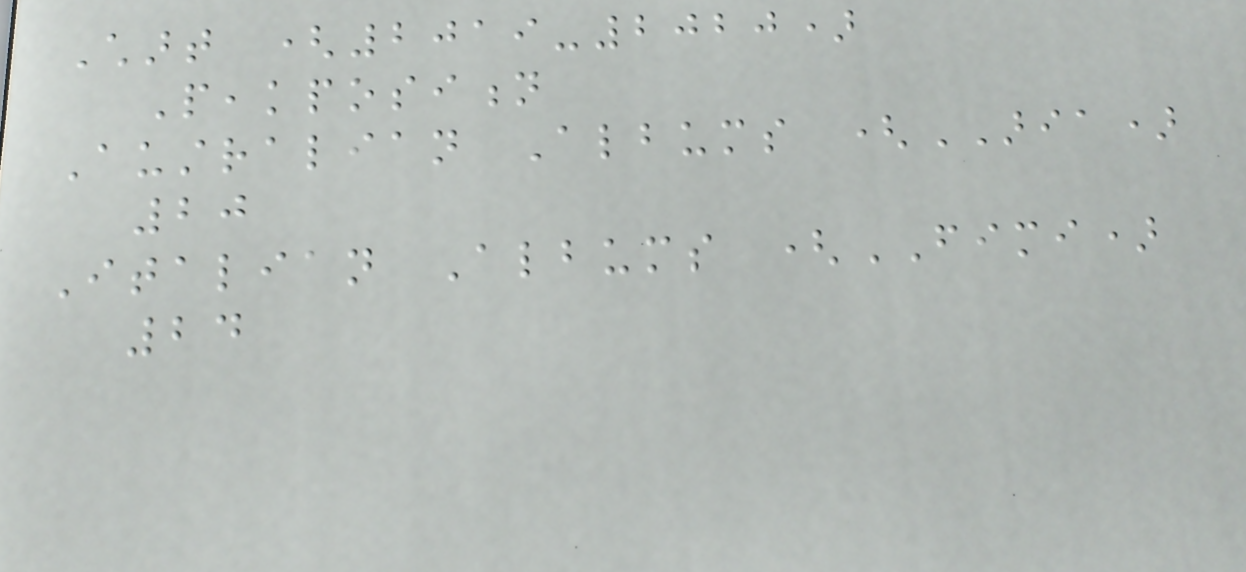Chart (2019-2020)
Peakposition
Australian Albums (ARIA)
20
Italian Albums (FIMI)
24
